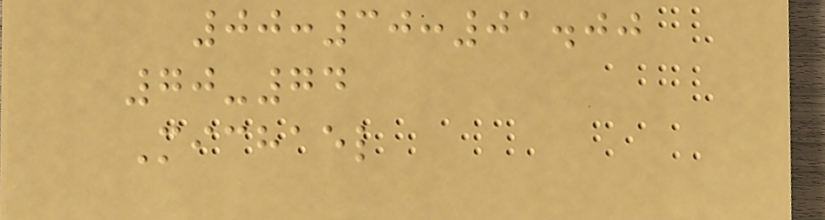00:30:01.00
70-74
Michael
